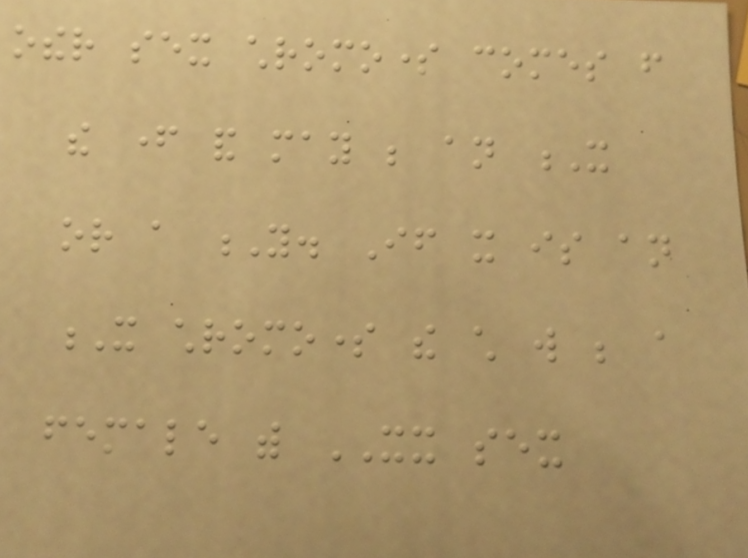other sex chromosome comes from
the father and may be an X
or a Y. If it is an
X chromosome the child will be a
female with XX sex
